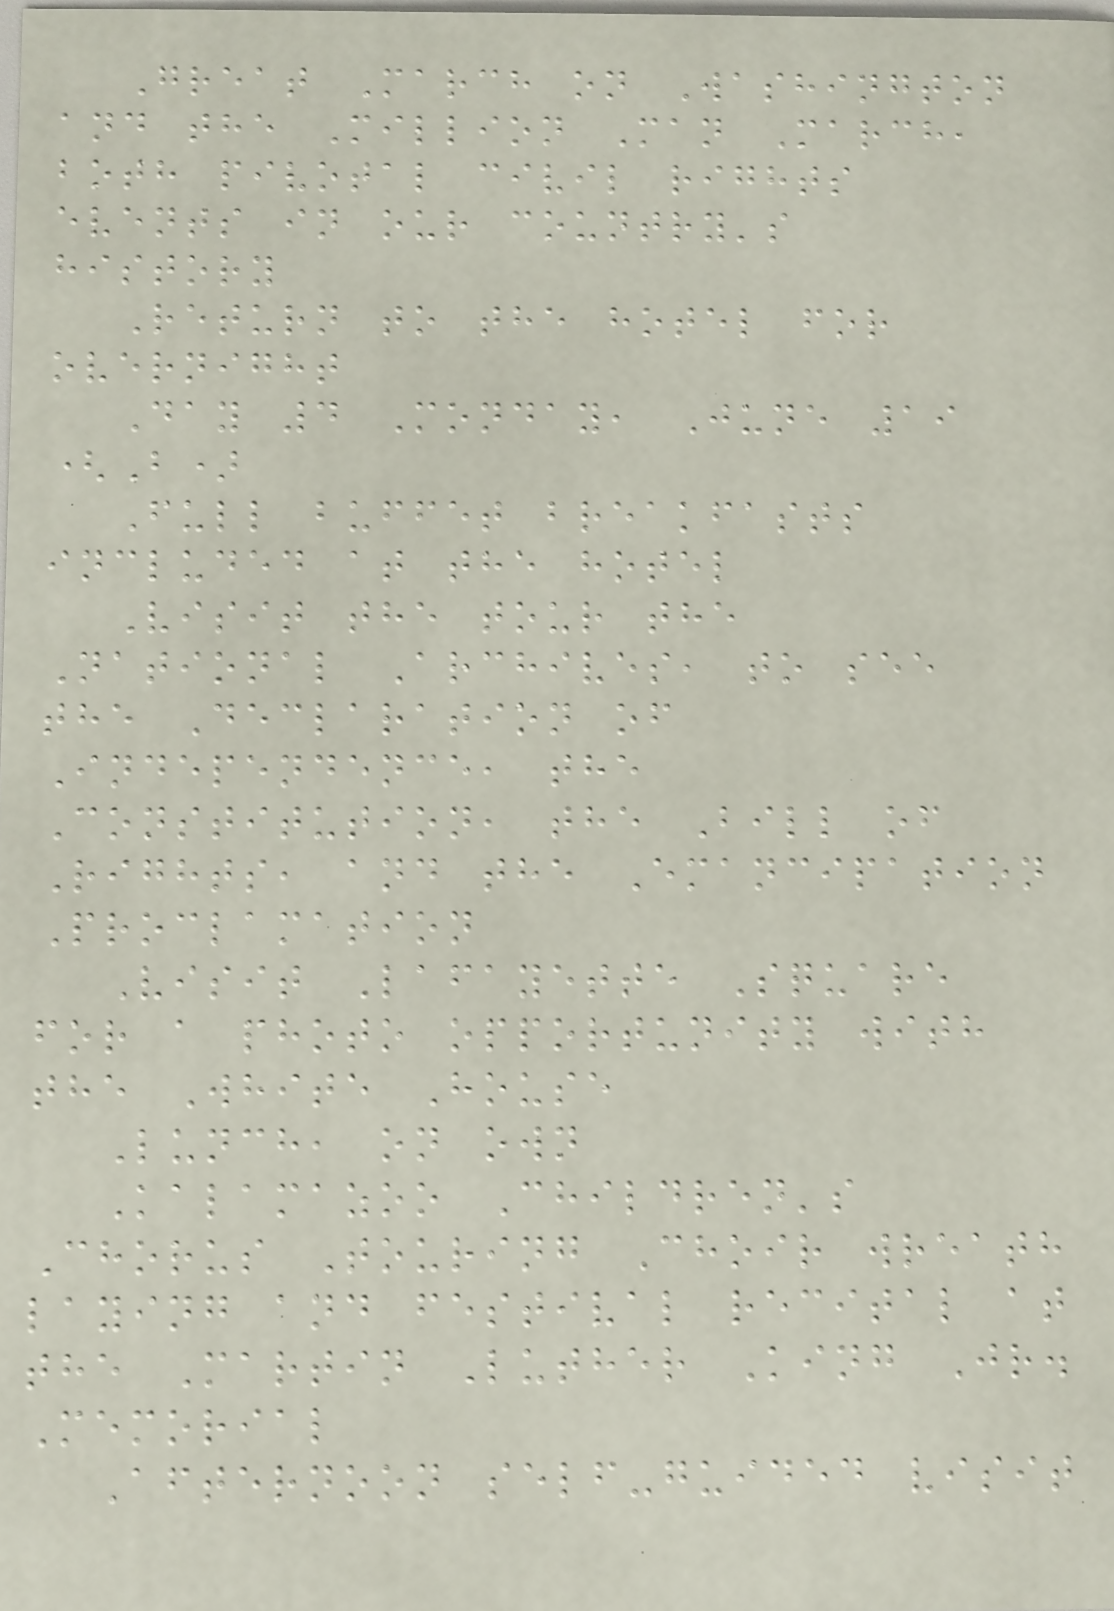Great March on Washington
and the Million Man March,
both pivotal civil rights
events in our country's
history
Return to the hotel for
overnight
Day 4 Monday, June 19
(B)
Full buffet breakfasts
included at the hotel
Visit the tour the
National Archives, to see
the Declaration of
Independence, the
Constitution, the Bill of
Rights, and the Emancipation
Proclamation
Visit Lafayette Square
for a photo opportunity with
the White House
Lunch, on own
Kalamazoo Children's
Chorus Touring Choir wreath
laying and festival recital at
the Martin Luther King Jr.
Memorial
Afternoon self-guided visit
